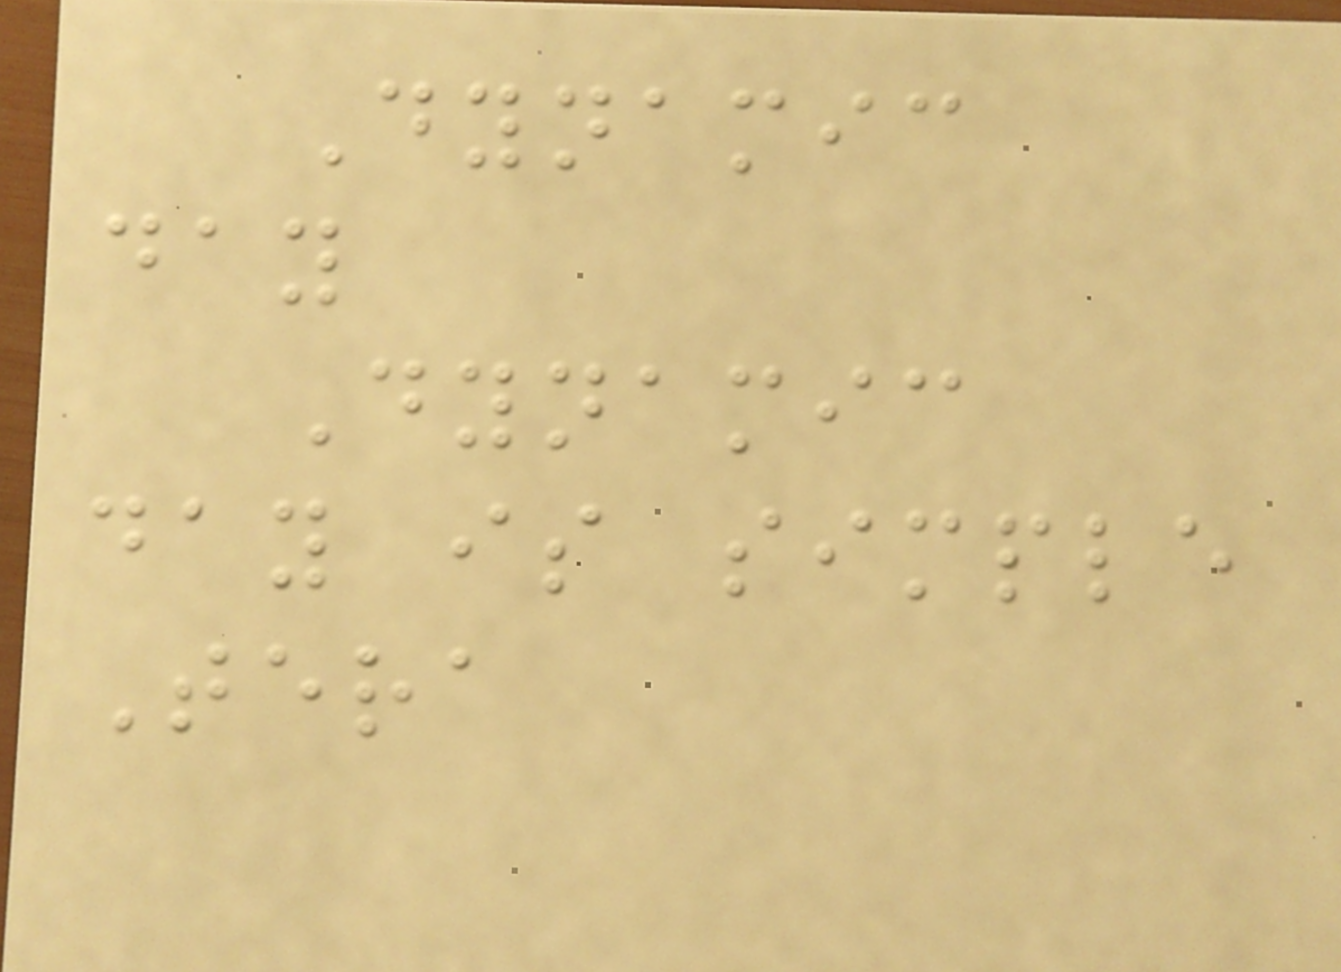Dynamic
day
Dynamic
day is simple
Tera
